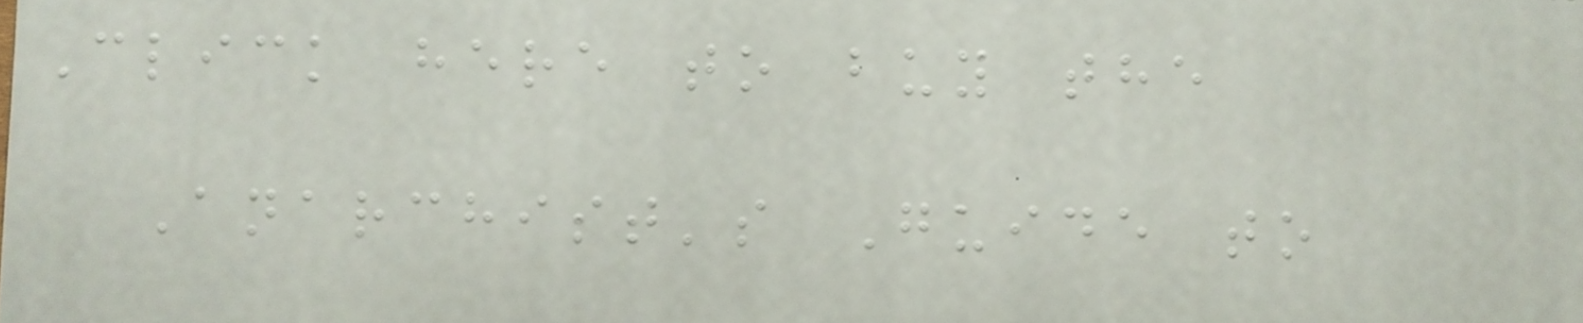Click here to buy the
Anarchist's Guide to
